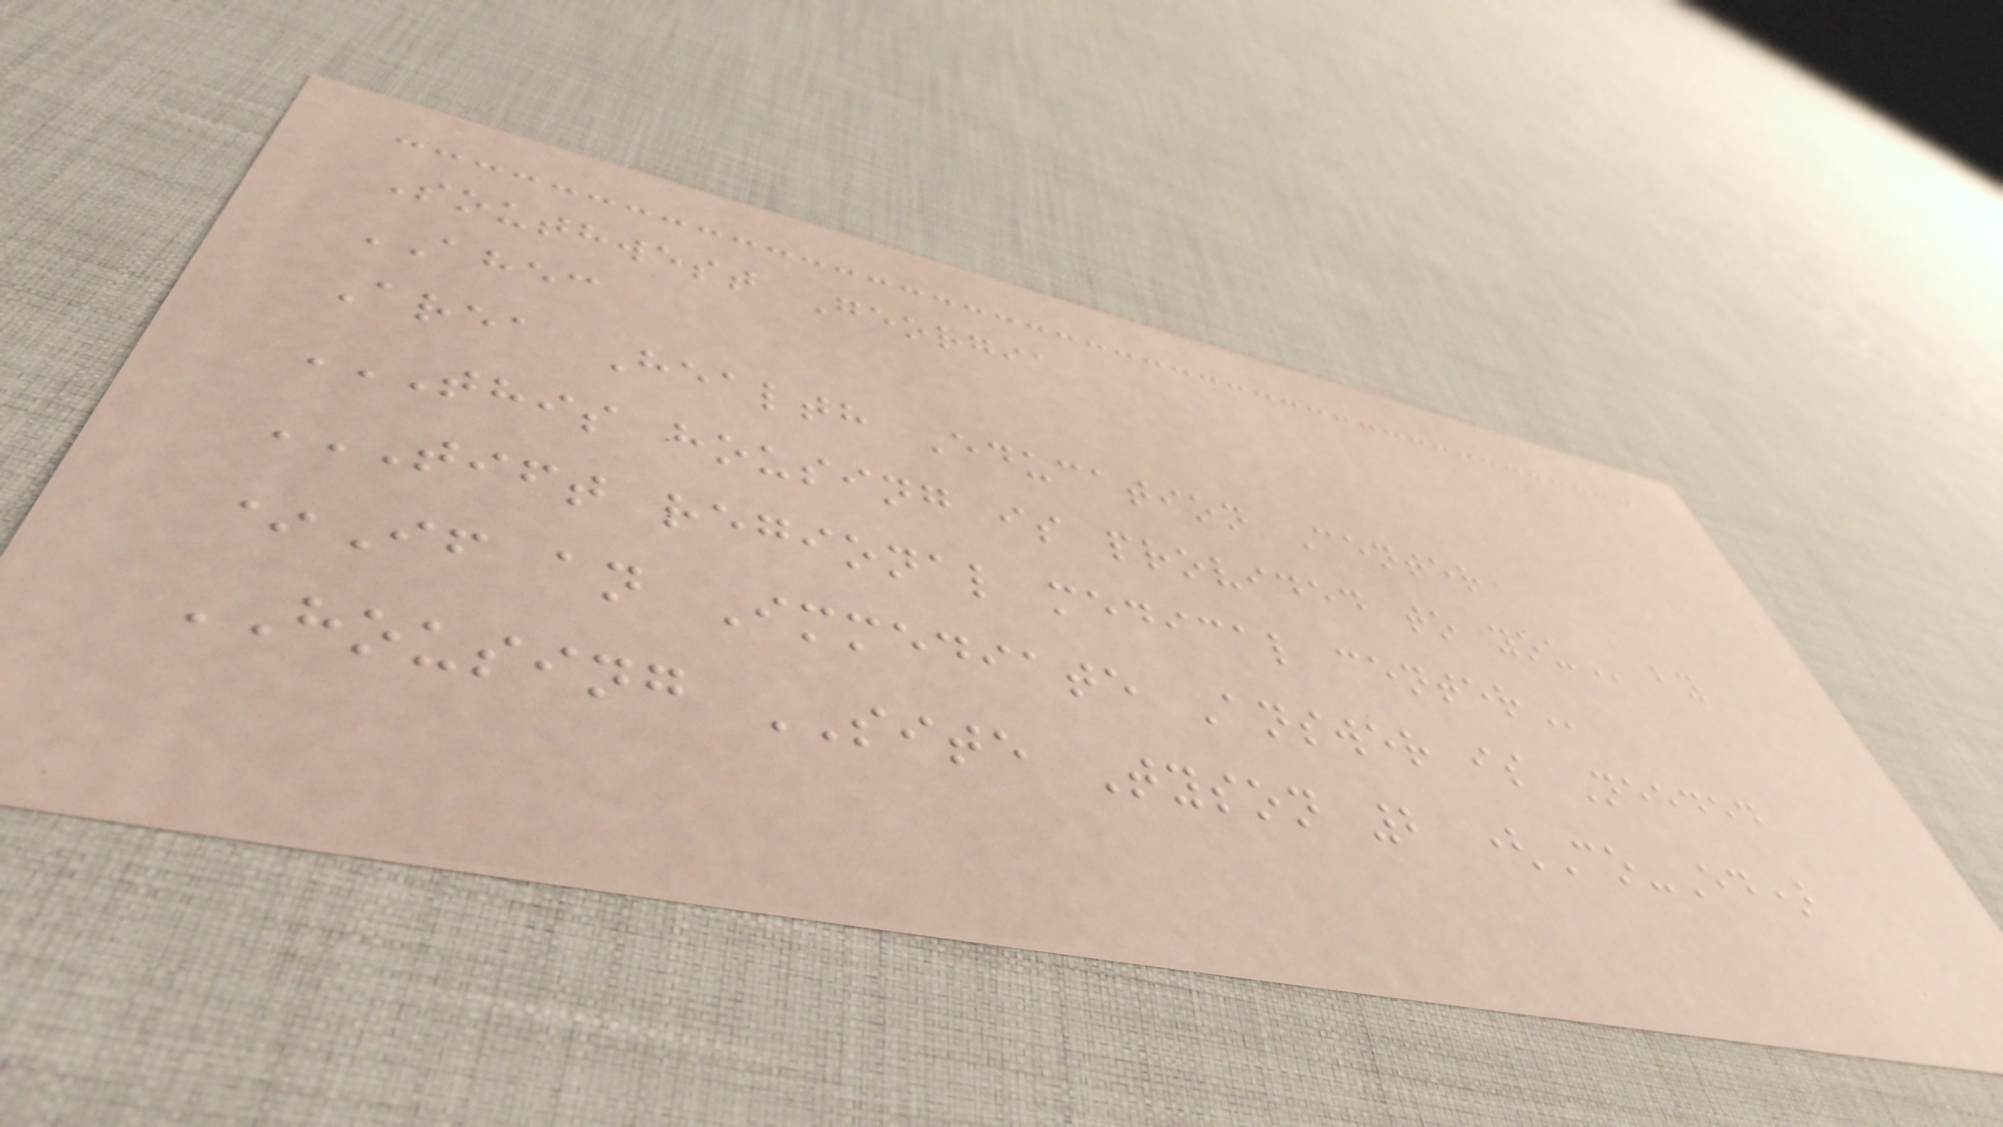Southwest Georgia
AHEC
Area Health Education Center
THIS HOUSING IS PROVIDED TO YOU by
TIFT REGIONAL MEDICAL CENTER
*If an Immediate Answer is Needed
HOUSING SITE Tyson 2 (Co-Ed)
